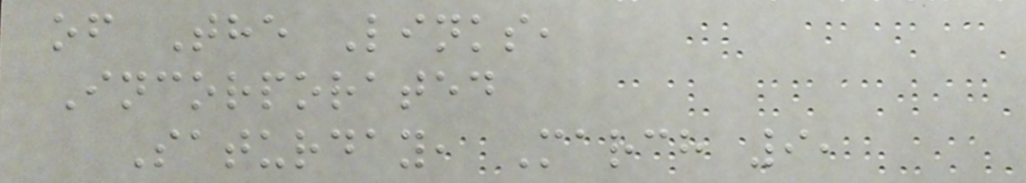of The Links,
Incorporated
Saturday, March 9,
